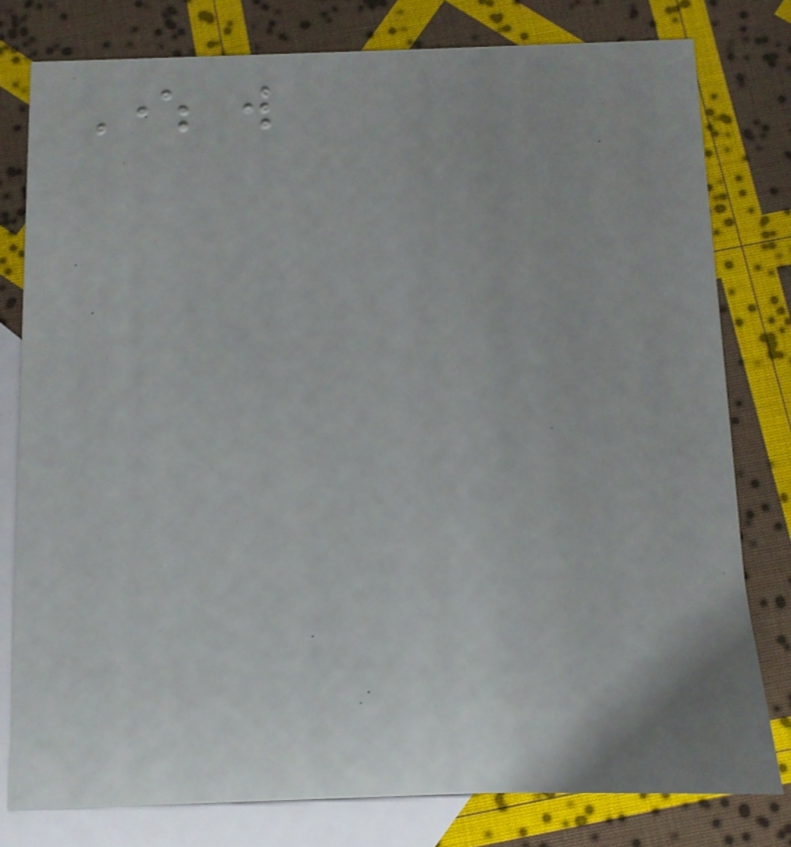Where will
